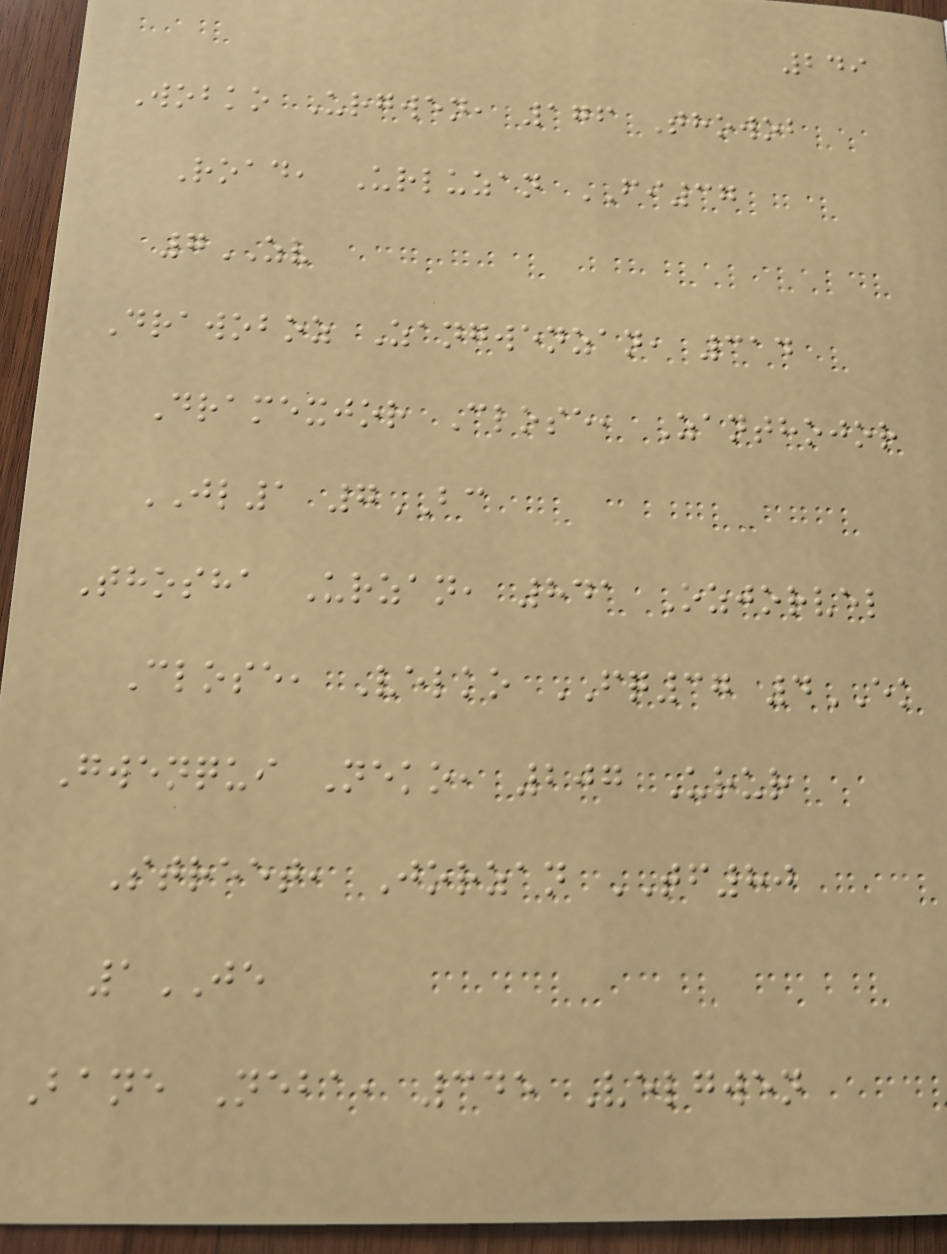249
Wobko Urgwen, 176 Thowob
Road, Urluzan FI37
7ZV
Drawoboz Zangwenzan, 314
Dramexjor Close, Zanthojor
JL1 7BC
Thosha Urzan, 841 Ozjorvel
Close, Velko FQ37 4EK
Gwenqui Neko, 207 Urur
Street, Jorzan TF80
1JE
Bane Neba, 345 Velgwen
